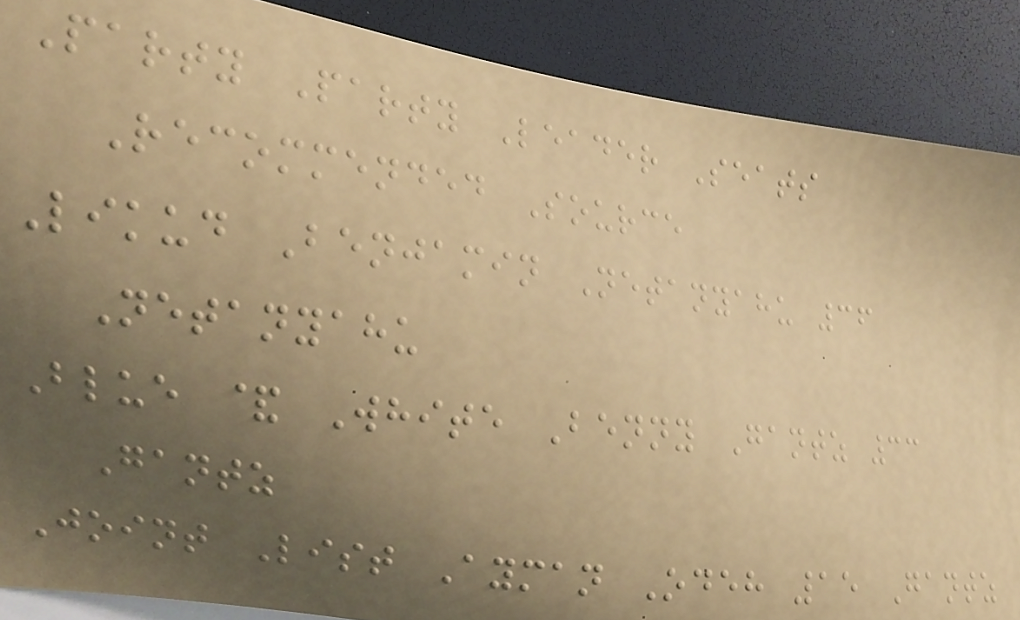Party Party Leader Seats
Recommended Source
Likud Benjamin Netanyahu 36
Netanyahu
Blue & White Benny Gantz 33
Gantz
Joint List Ayman Odeh 15 Gantz
